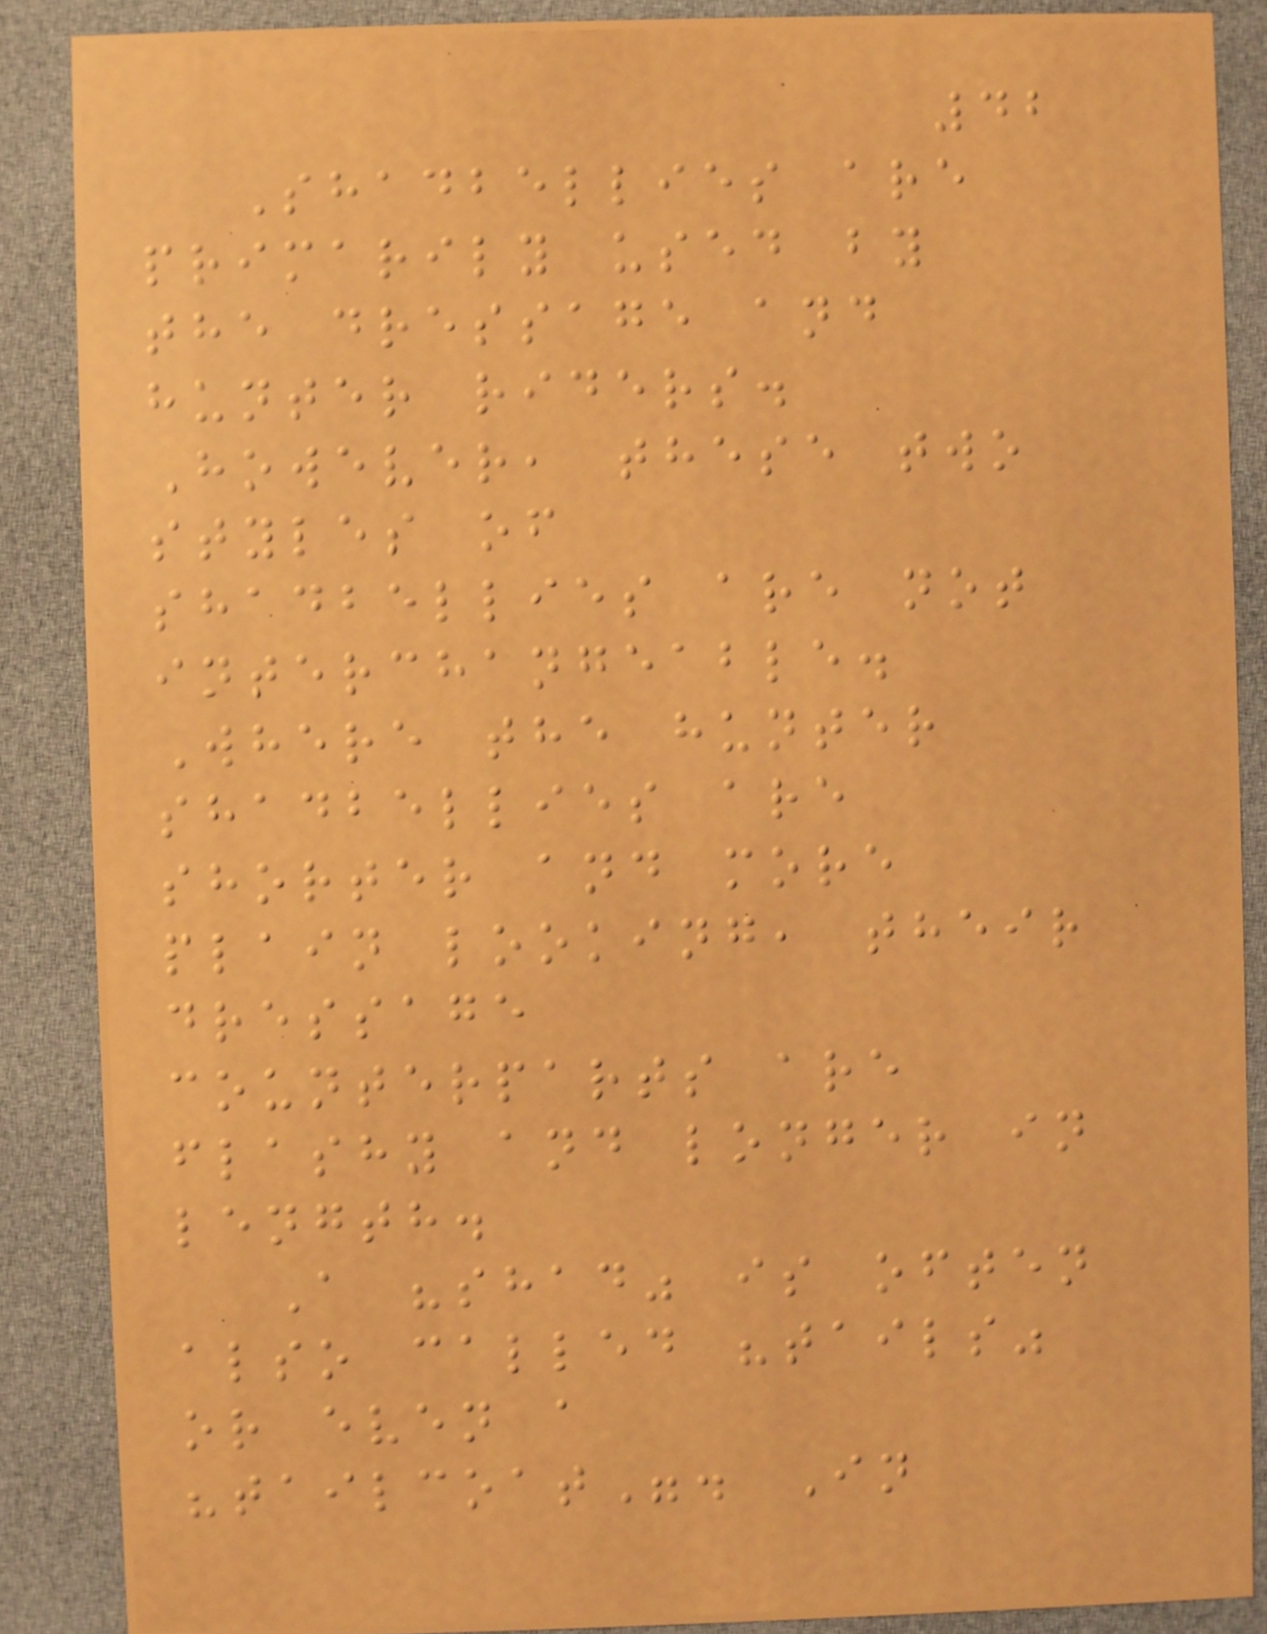42
Shadbellies are
primarily used by
the dressage and
hunter riders.
However, these two
styles of
shadbellies are not
interchangeable.
Where the hunter
shadbellies are
shorter and more
plain looking, their
dressage
counterparts are
flashy and longer in
length.
A "shad" is often
also called "tails"
or even a
"tailcoat". In
